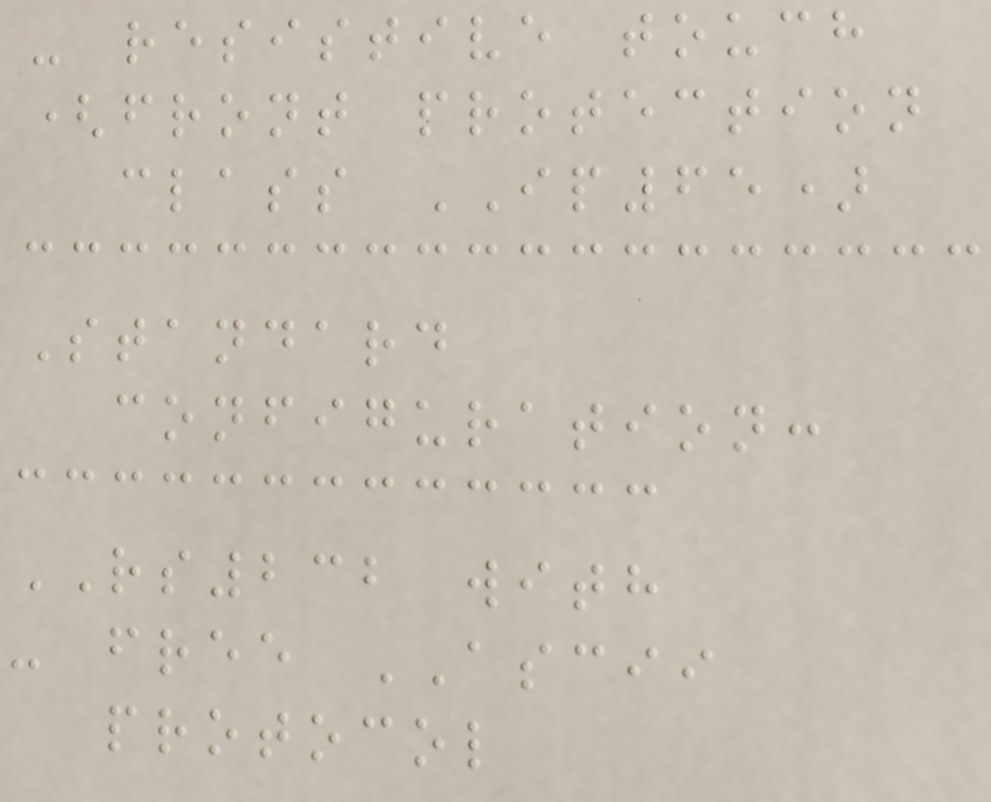- resistive touch
(front protection
class IP65)
Standard
configuration:
RS232 with
- free ASCII
protocol
